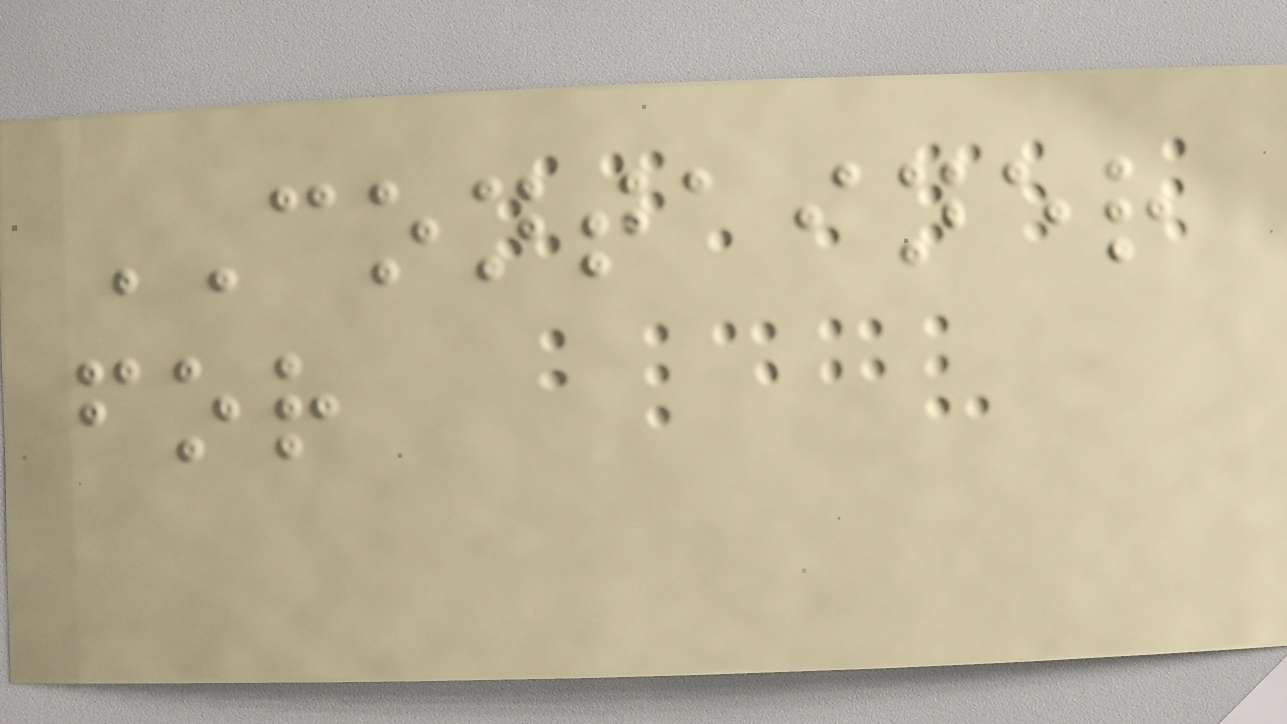CONTAINER
for
